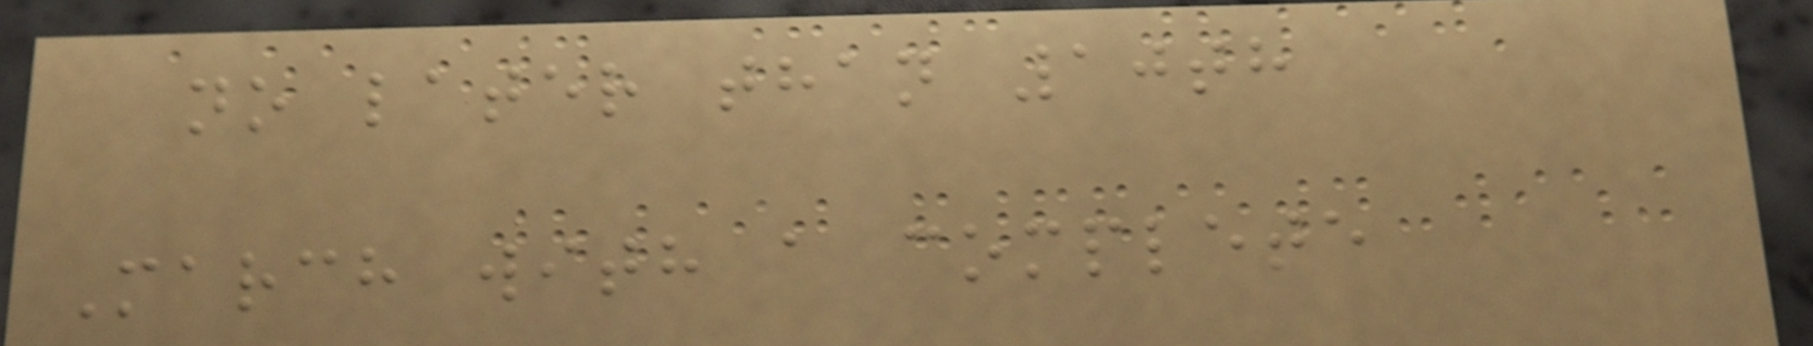no later than 10th
March with a complete
